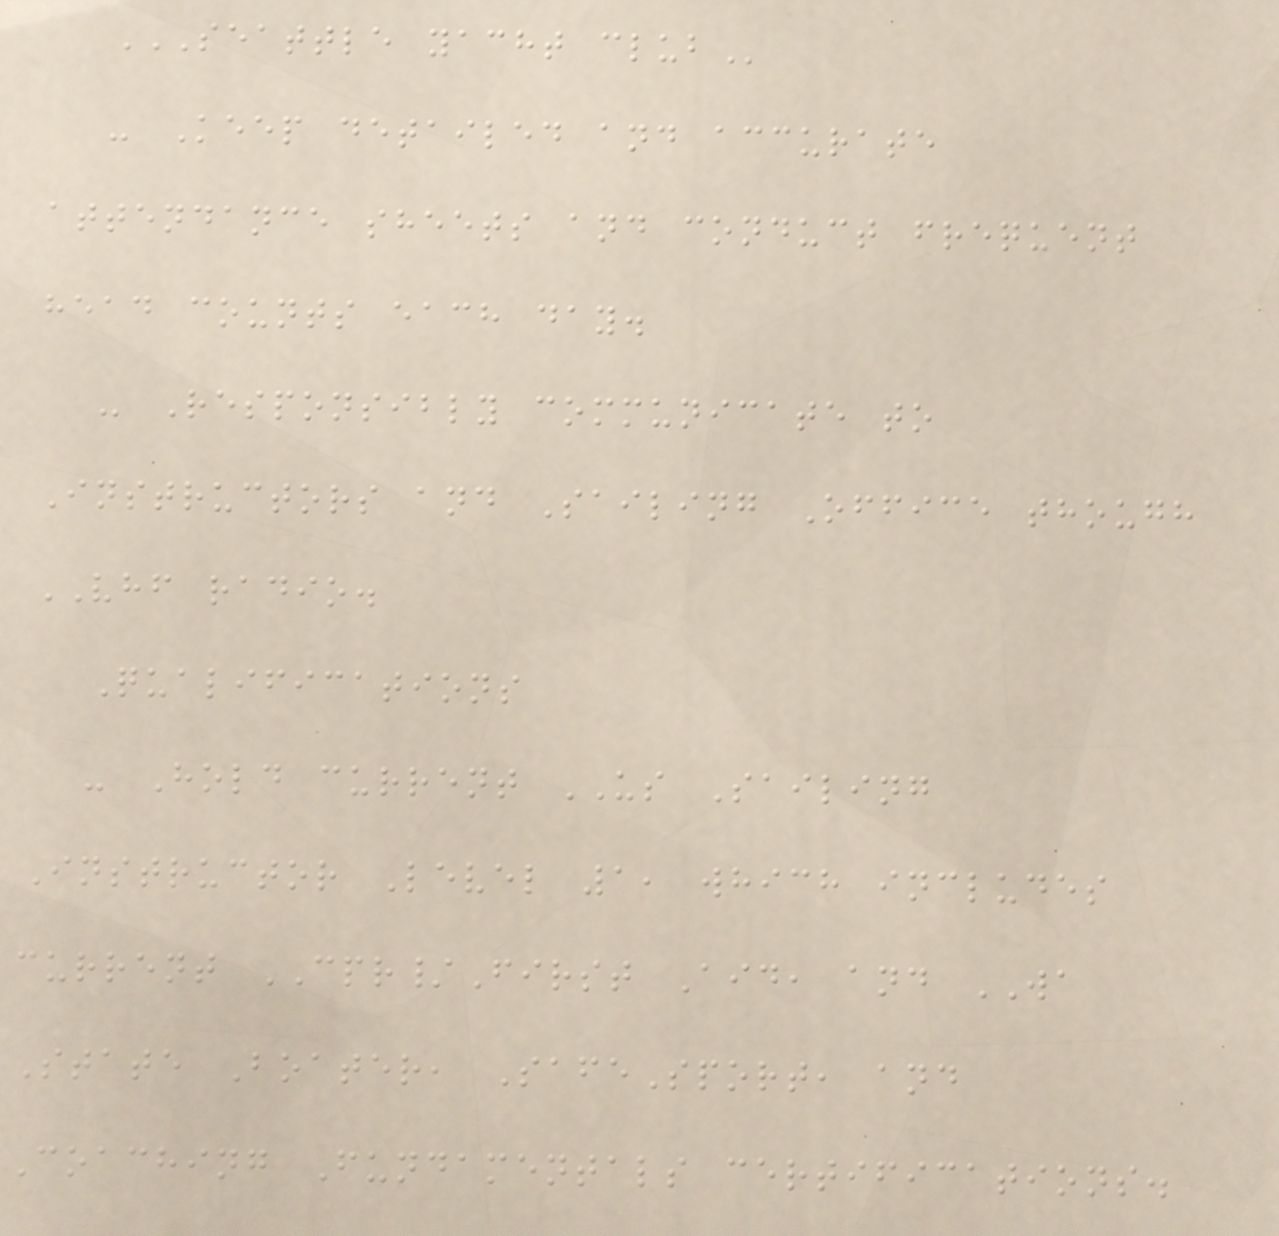SEATTLE YACHT CLUB
- Keep detailed and accurate
attendance sheets and conduct frequent
head counts each day.
- Responsibly communicate to
Instructors and Sailing Office though
VHF radio.
Qualifications
- Hold current US Sailing
Instructor Level 1, which includes
current CPR/First Aid, and WA
State Boater, SafeSport, and
Coaching Fundamentals certifications.
